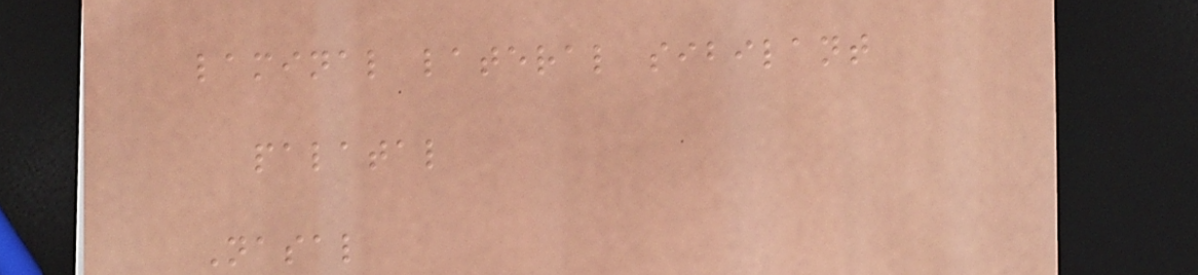laminal lateral sibilant
palatal
Nasal
